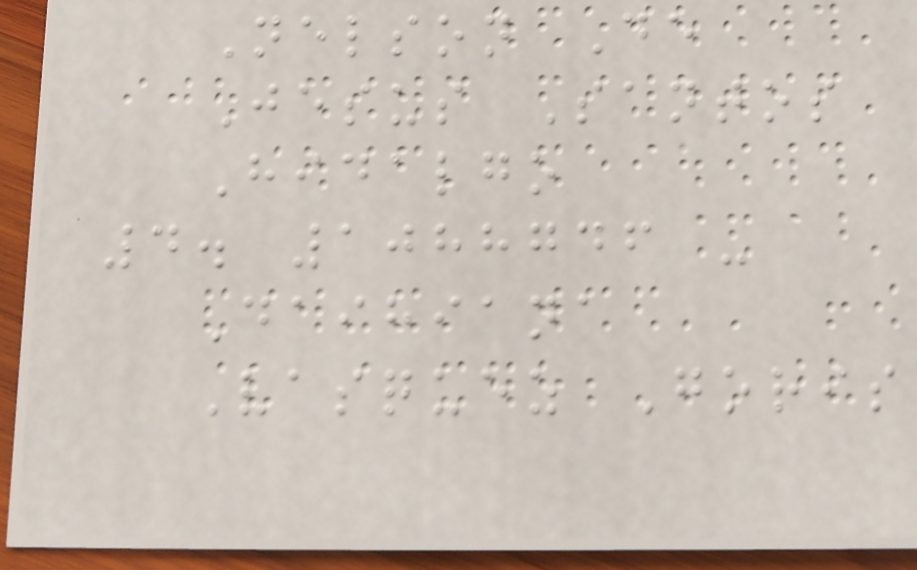Nelson De
Jesus Santos
Hidalgo
4. 1088746 -
Daihiana
Vasquez Goris
